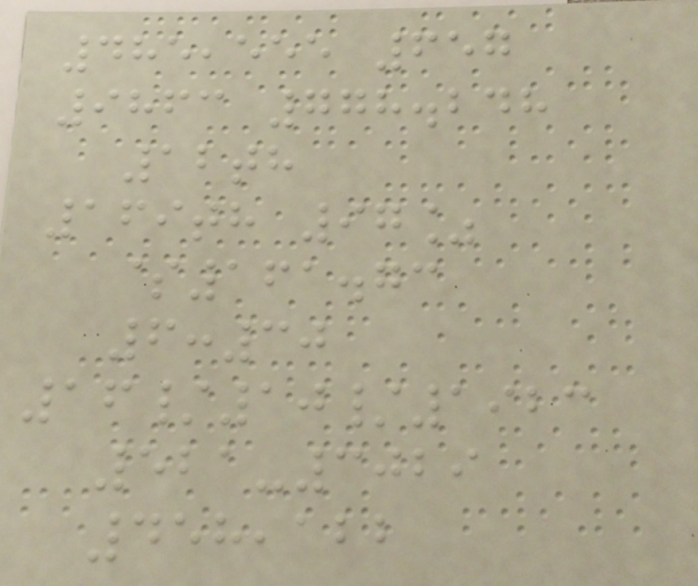485,555 657
9863 778.248
12th
169th 97%
$161.73
6:30
16/10/1923
521-3029
458,122
